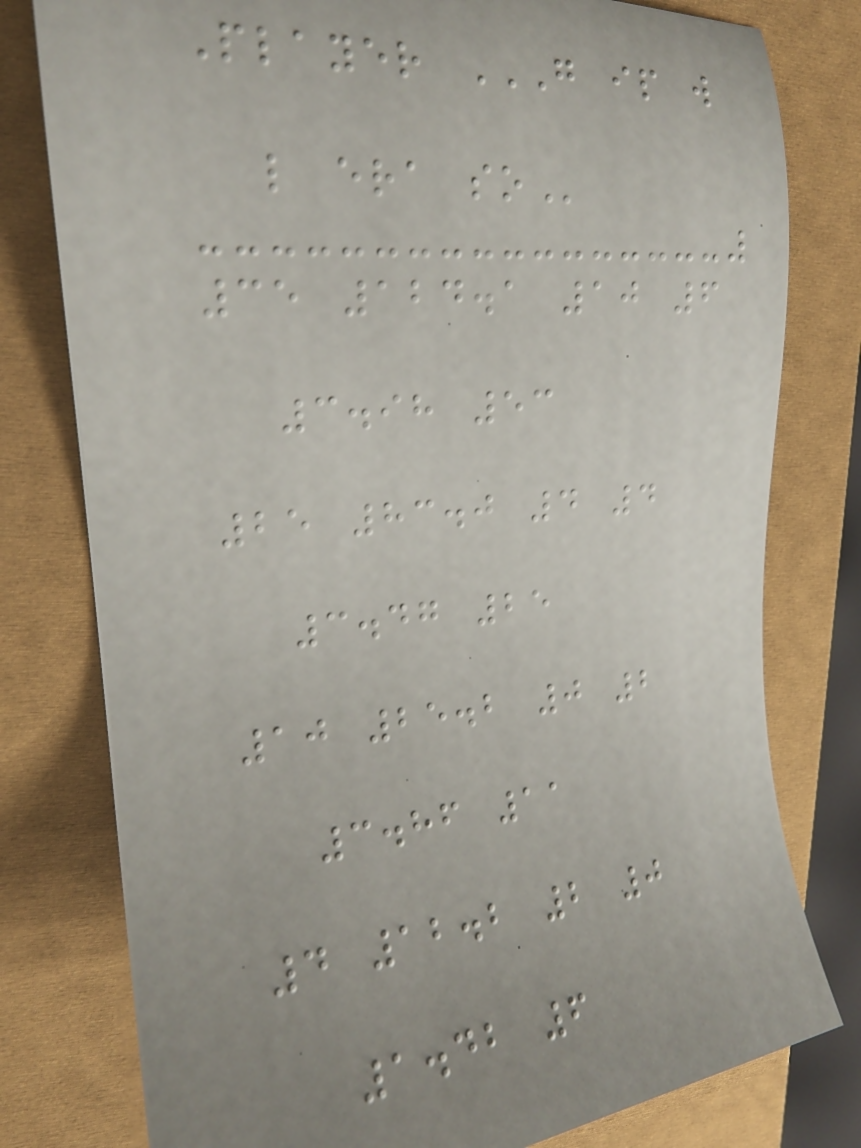Player G IP W
L ERA SO
35 124.1 10 6
3.98 53
25 83.0 4 4
3.47 25
10 25.2 0 2
3.86 11
4 12.2 2 0
1.42 6
